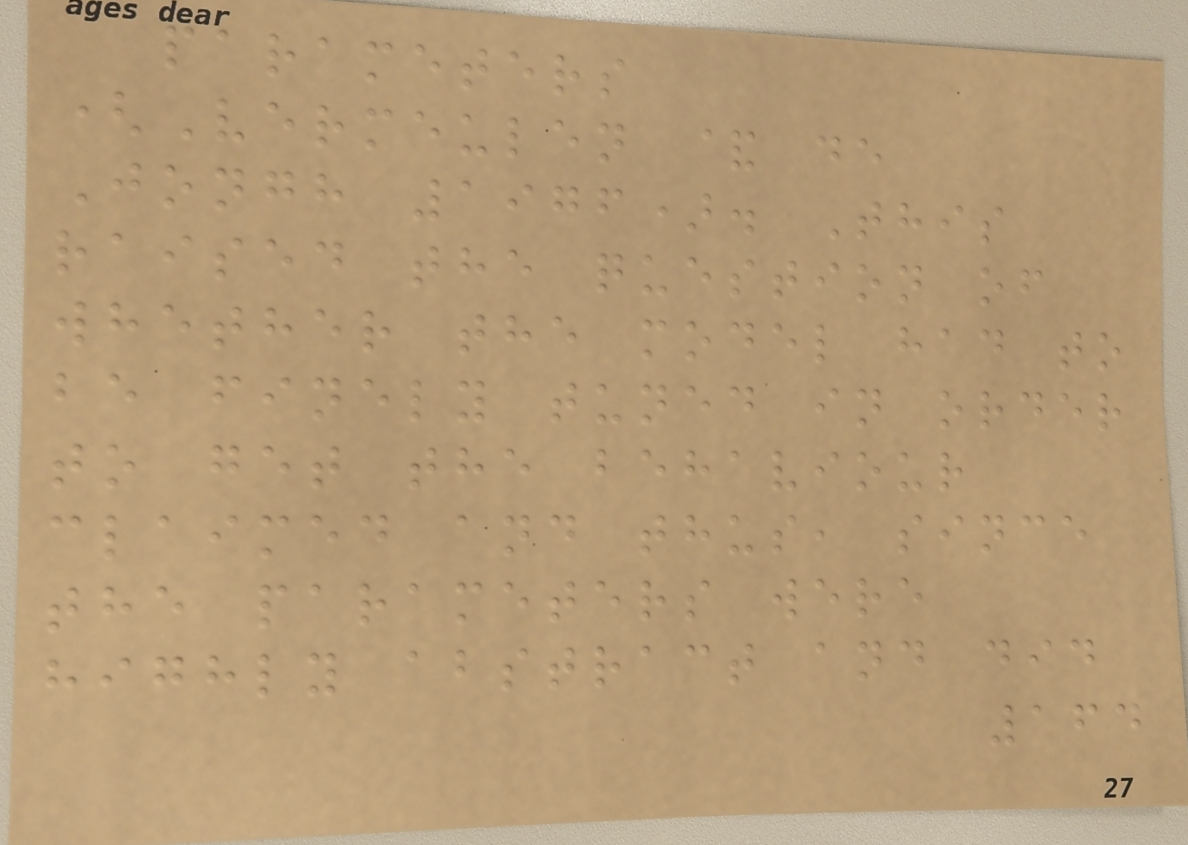parameters
(Vermeulen & de
Jongh 1976). This
raised the question of
whether the model had to
be finely tuned in order
to get the behaviour
claimed and thus, since
the parameters were
highly abstract and did
164
